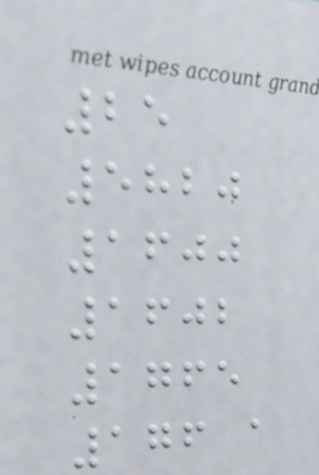25
5820
1600
1602
1765
176 a
